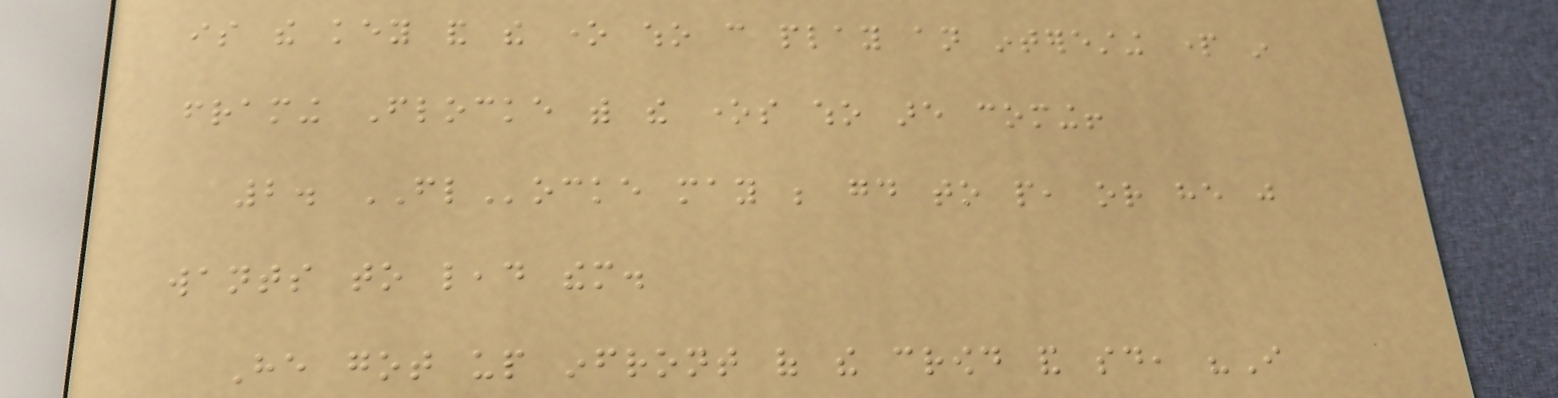is the key and the one who can play an interesting part in
framing Flocke with the ones who are coming!
2. FLocke may be good to people, or he just
wants to lead them.
He got up infront of the crowd and said, "I
